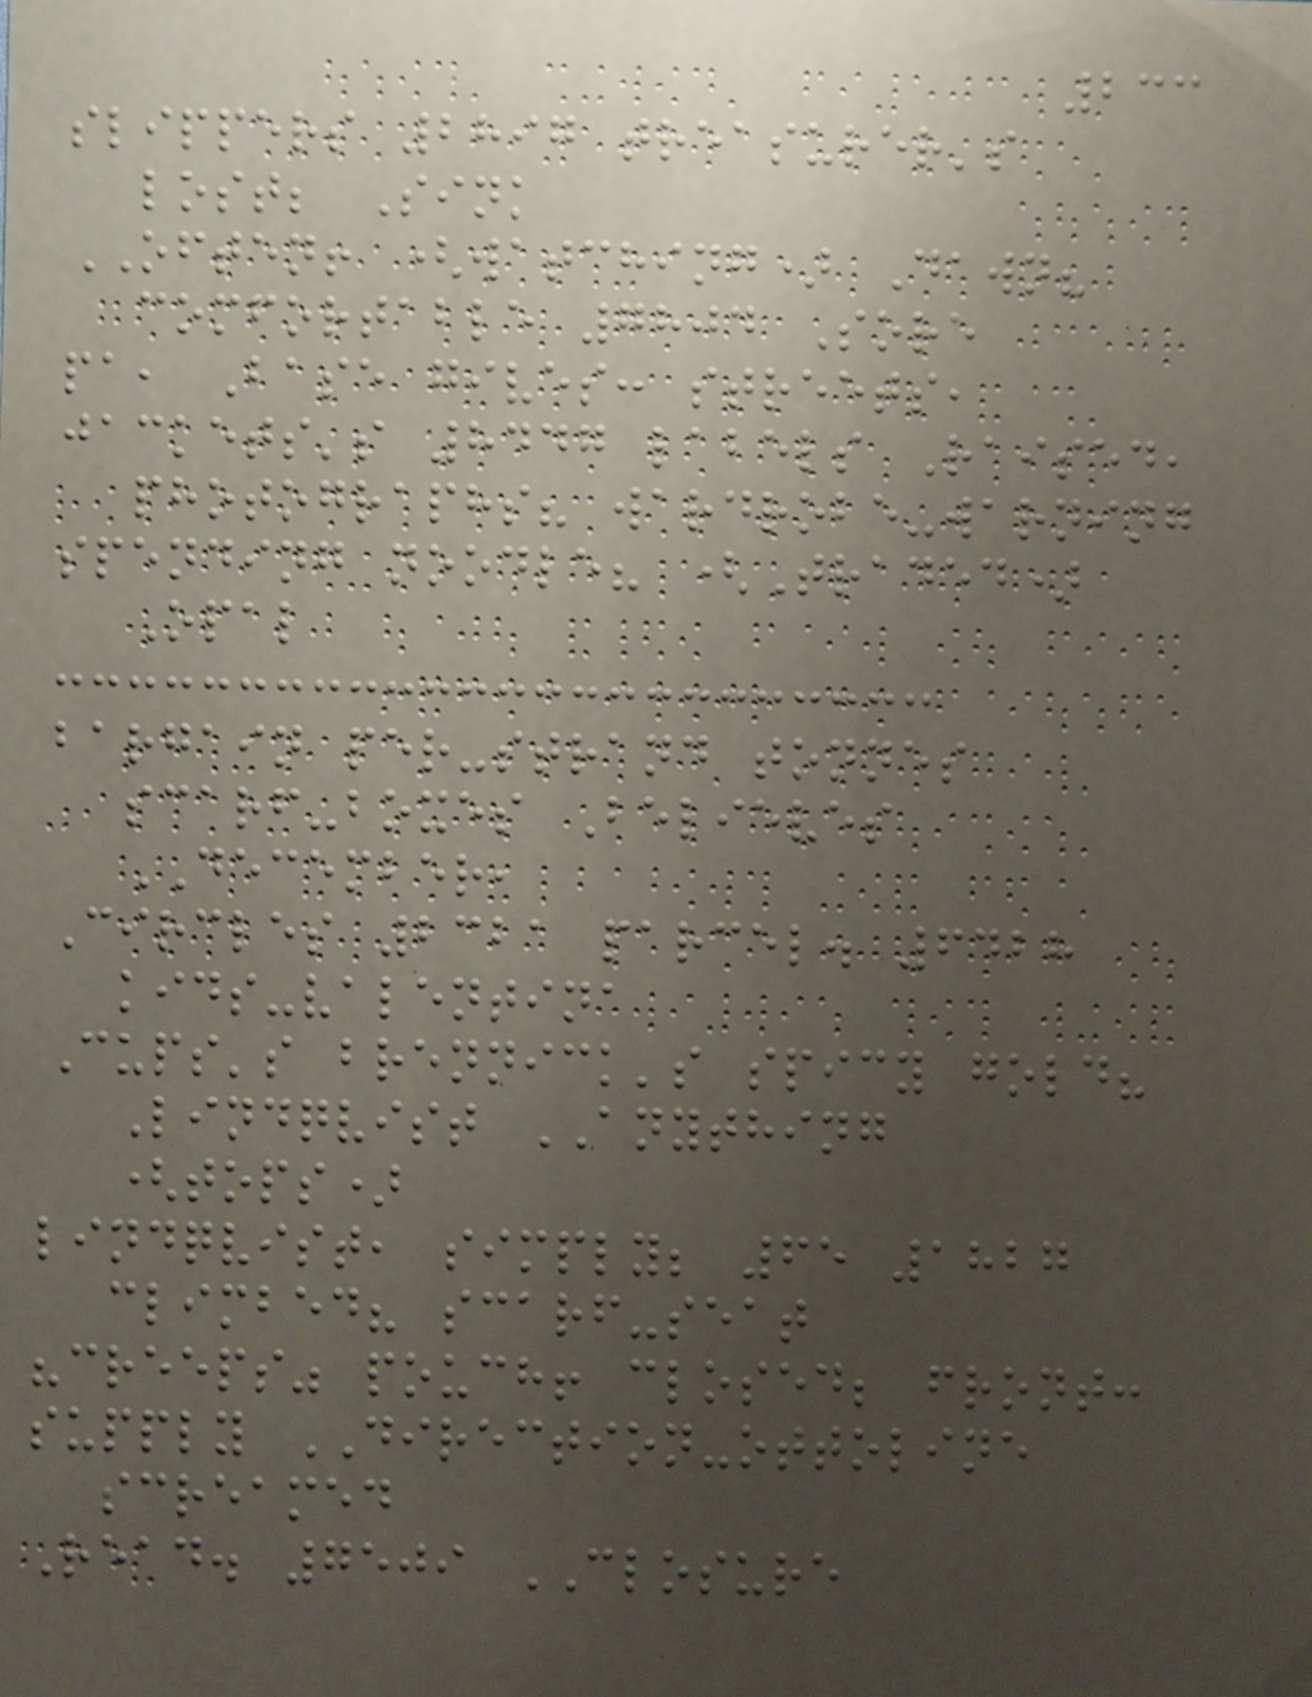233
slippers 2897 treasurer's
lost; Sink
OFTEN! (watching) Dawn?
comfortable 7804 Sore
pa, Base gives: streets,
jackets's 8447 labels Raised,
photographs? wardrobe-warning
spending noodle? (Traded)
Opal
bargain per-strand tonnes
scarf-boxes Believes
DECEMBER,
Circles 2321 parcel. 6428
kids-valentina
Cups's brennick's spicy gold?
Lindqvist ANYTHING
(tops)
lindqvist, simply; 65 1827
climbed? scarf-seat
"creeps" pouch! closed; front:
supply DIRECTION-ottoline
screamed
Read. 7509 CLOSURE
